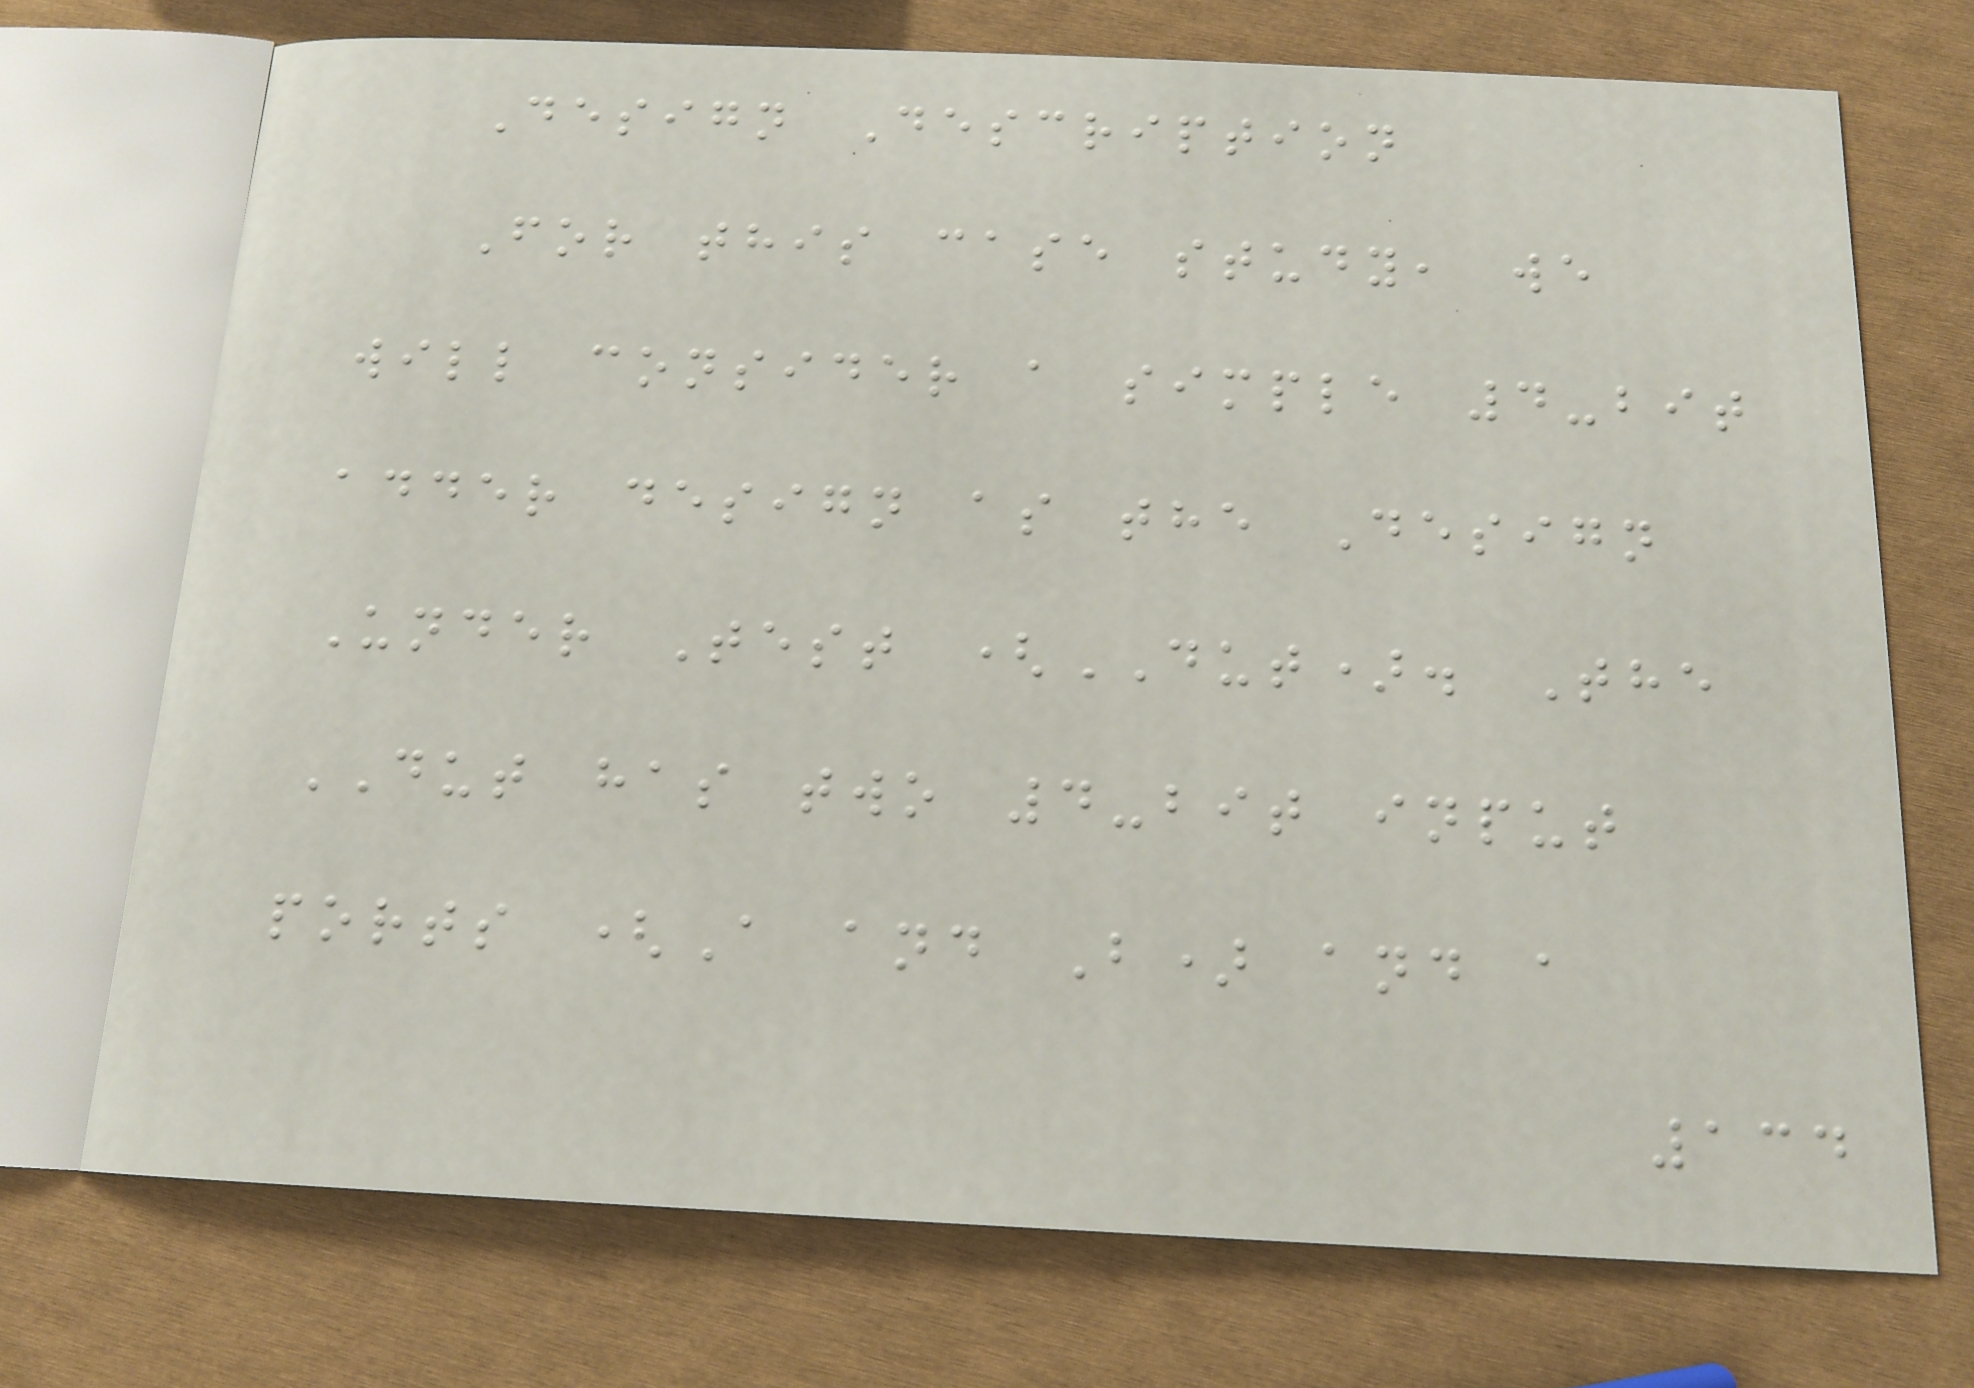Design Description
For this case study, we
will consider a simple 4-bit
adder design as the Design
Under Test (DUT). The
DUT has two 4-bit input
ports (A and B) and a
134
